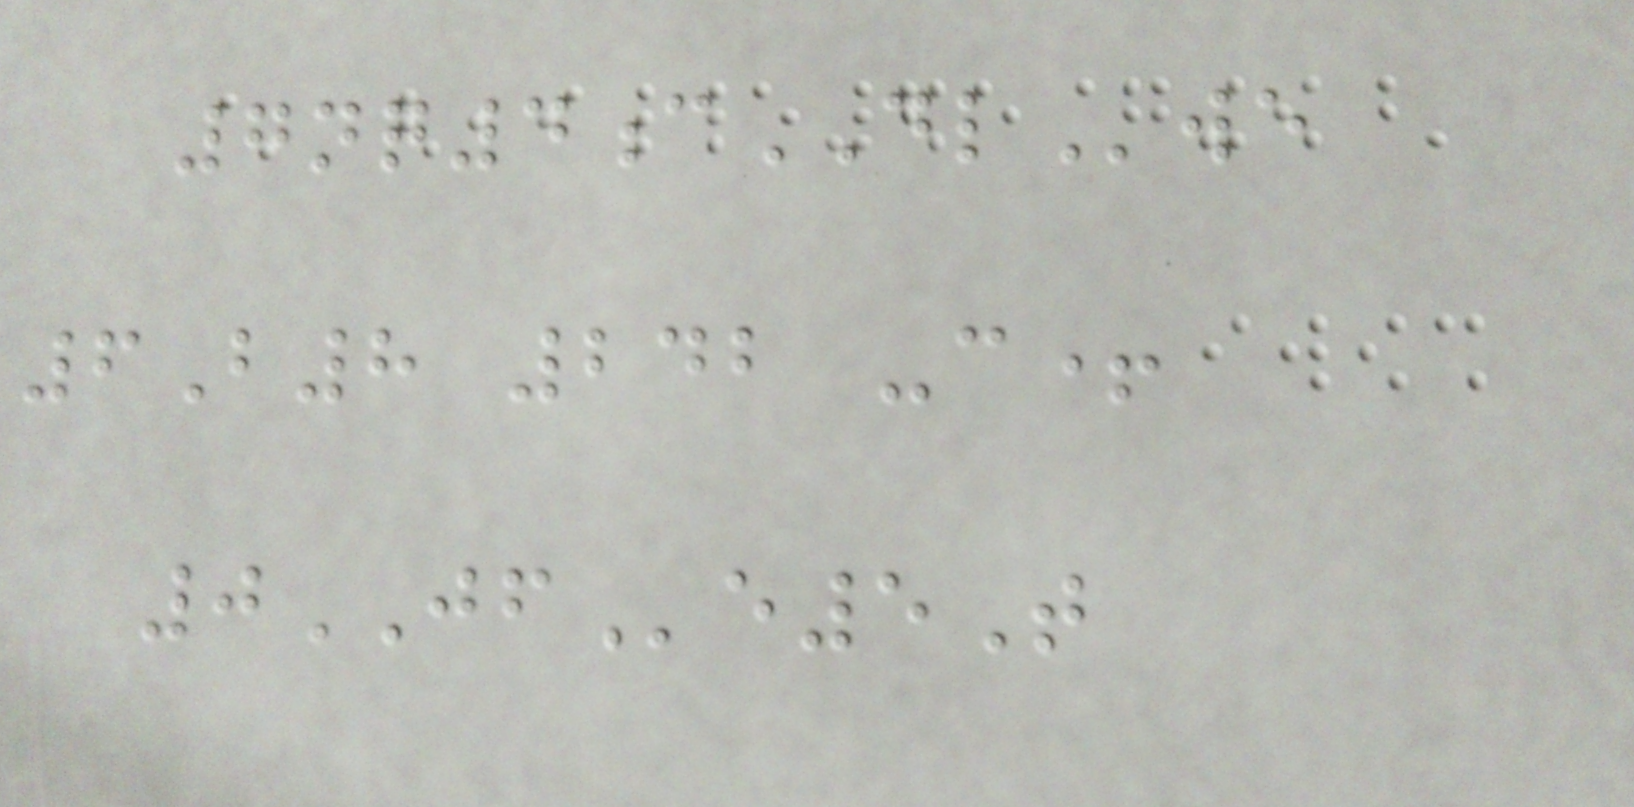7nq4cDLwe
6B8 242 -c+
0JFe5T
